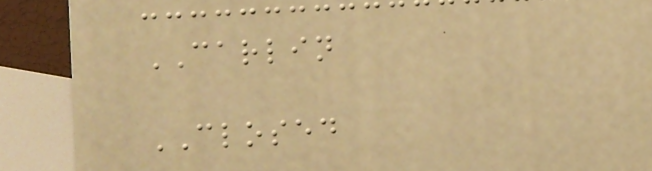CARLIN
CLOSED
